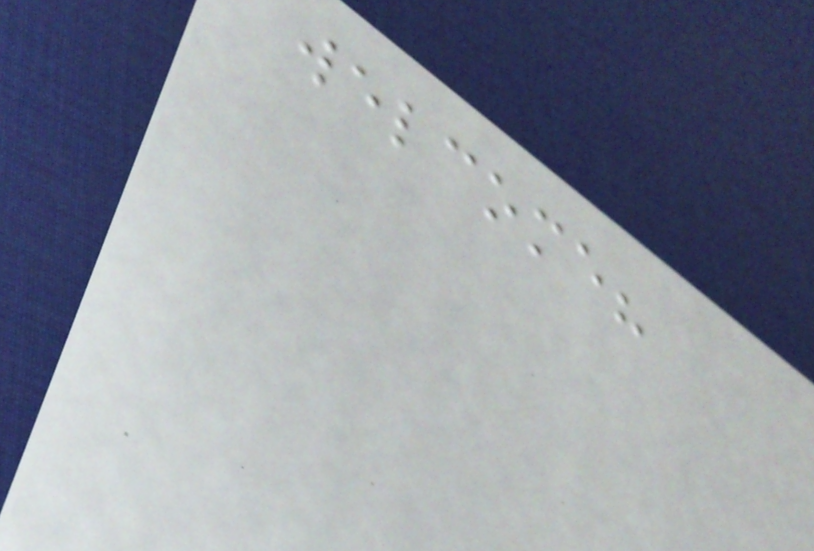welcome?
